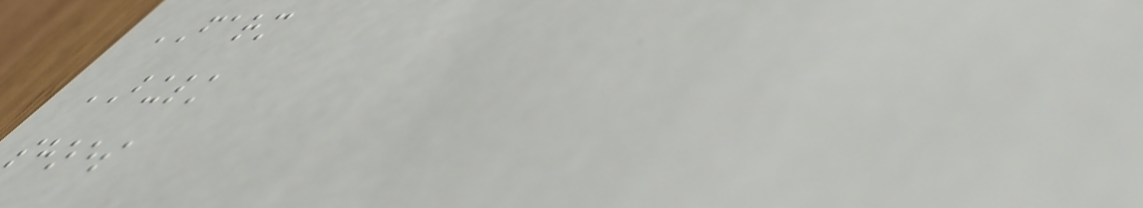FARM
BULK
shoes
